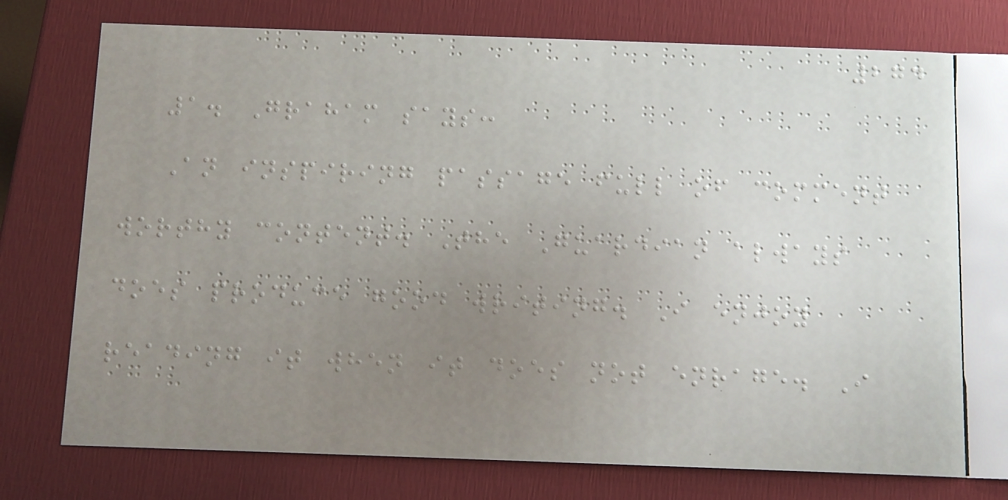274
1. Graham says:
An inspiring passage full of comment
worthy content. The Guardian always
does produce good writing. I enjoy
reading it when it does not enrage. I
